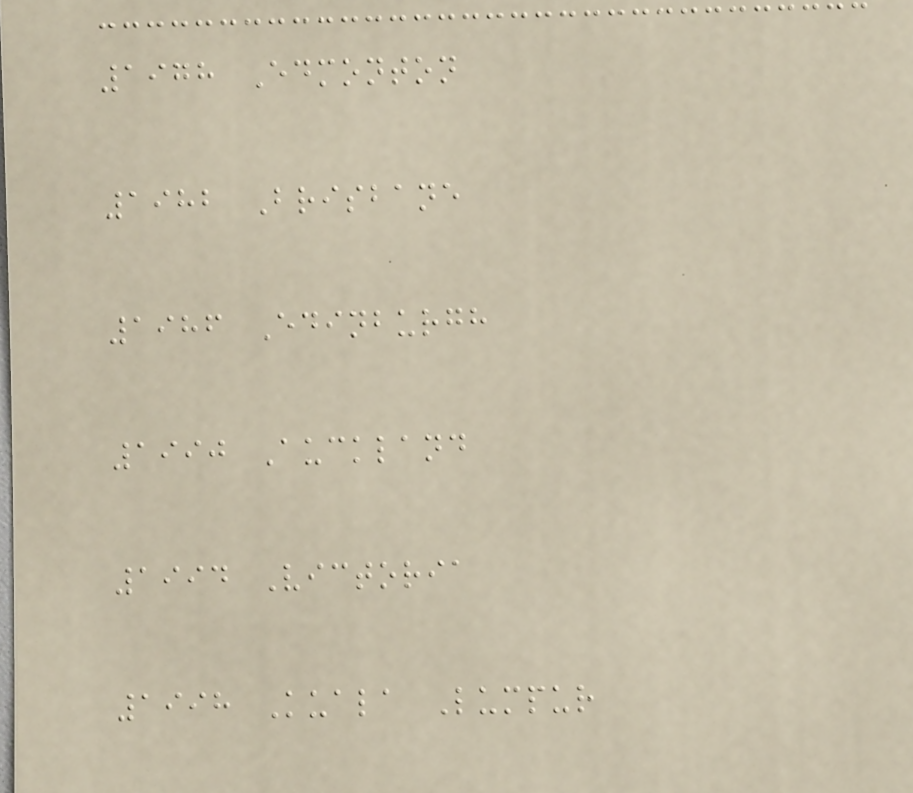1978 Edmonton
1982 Brisbane
1986 Edinburgh
1990 Auckland
1994 Victoria
1998 Kuala Lumpur
